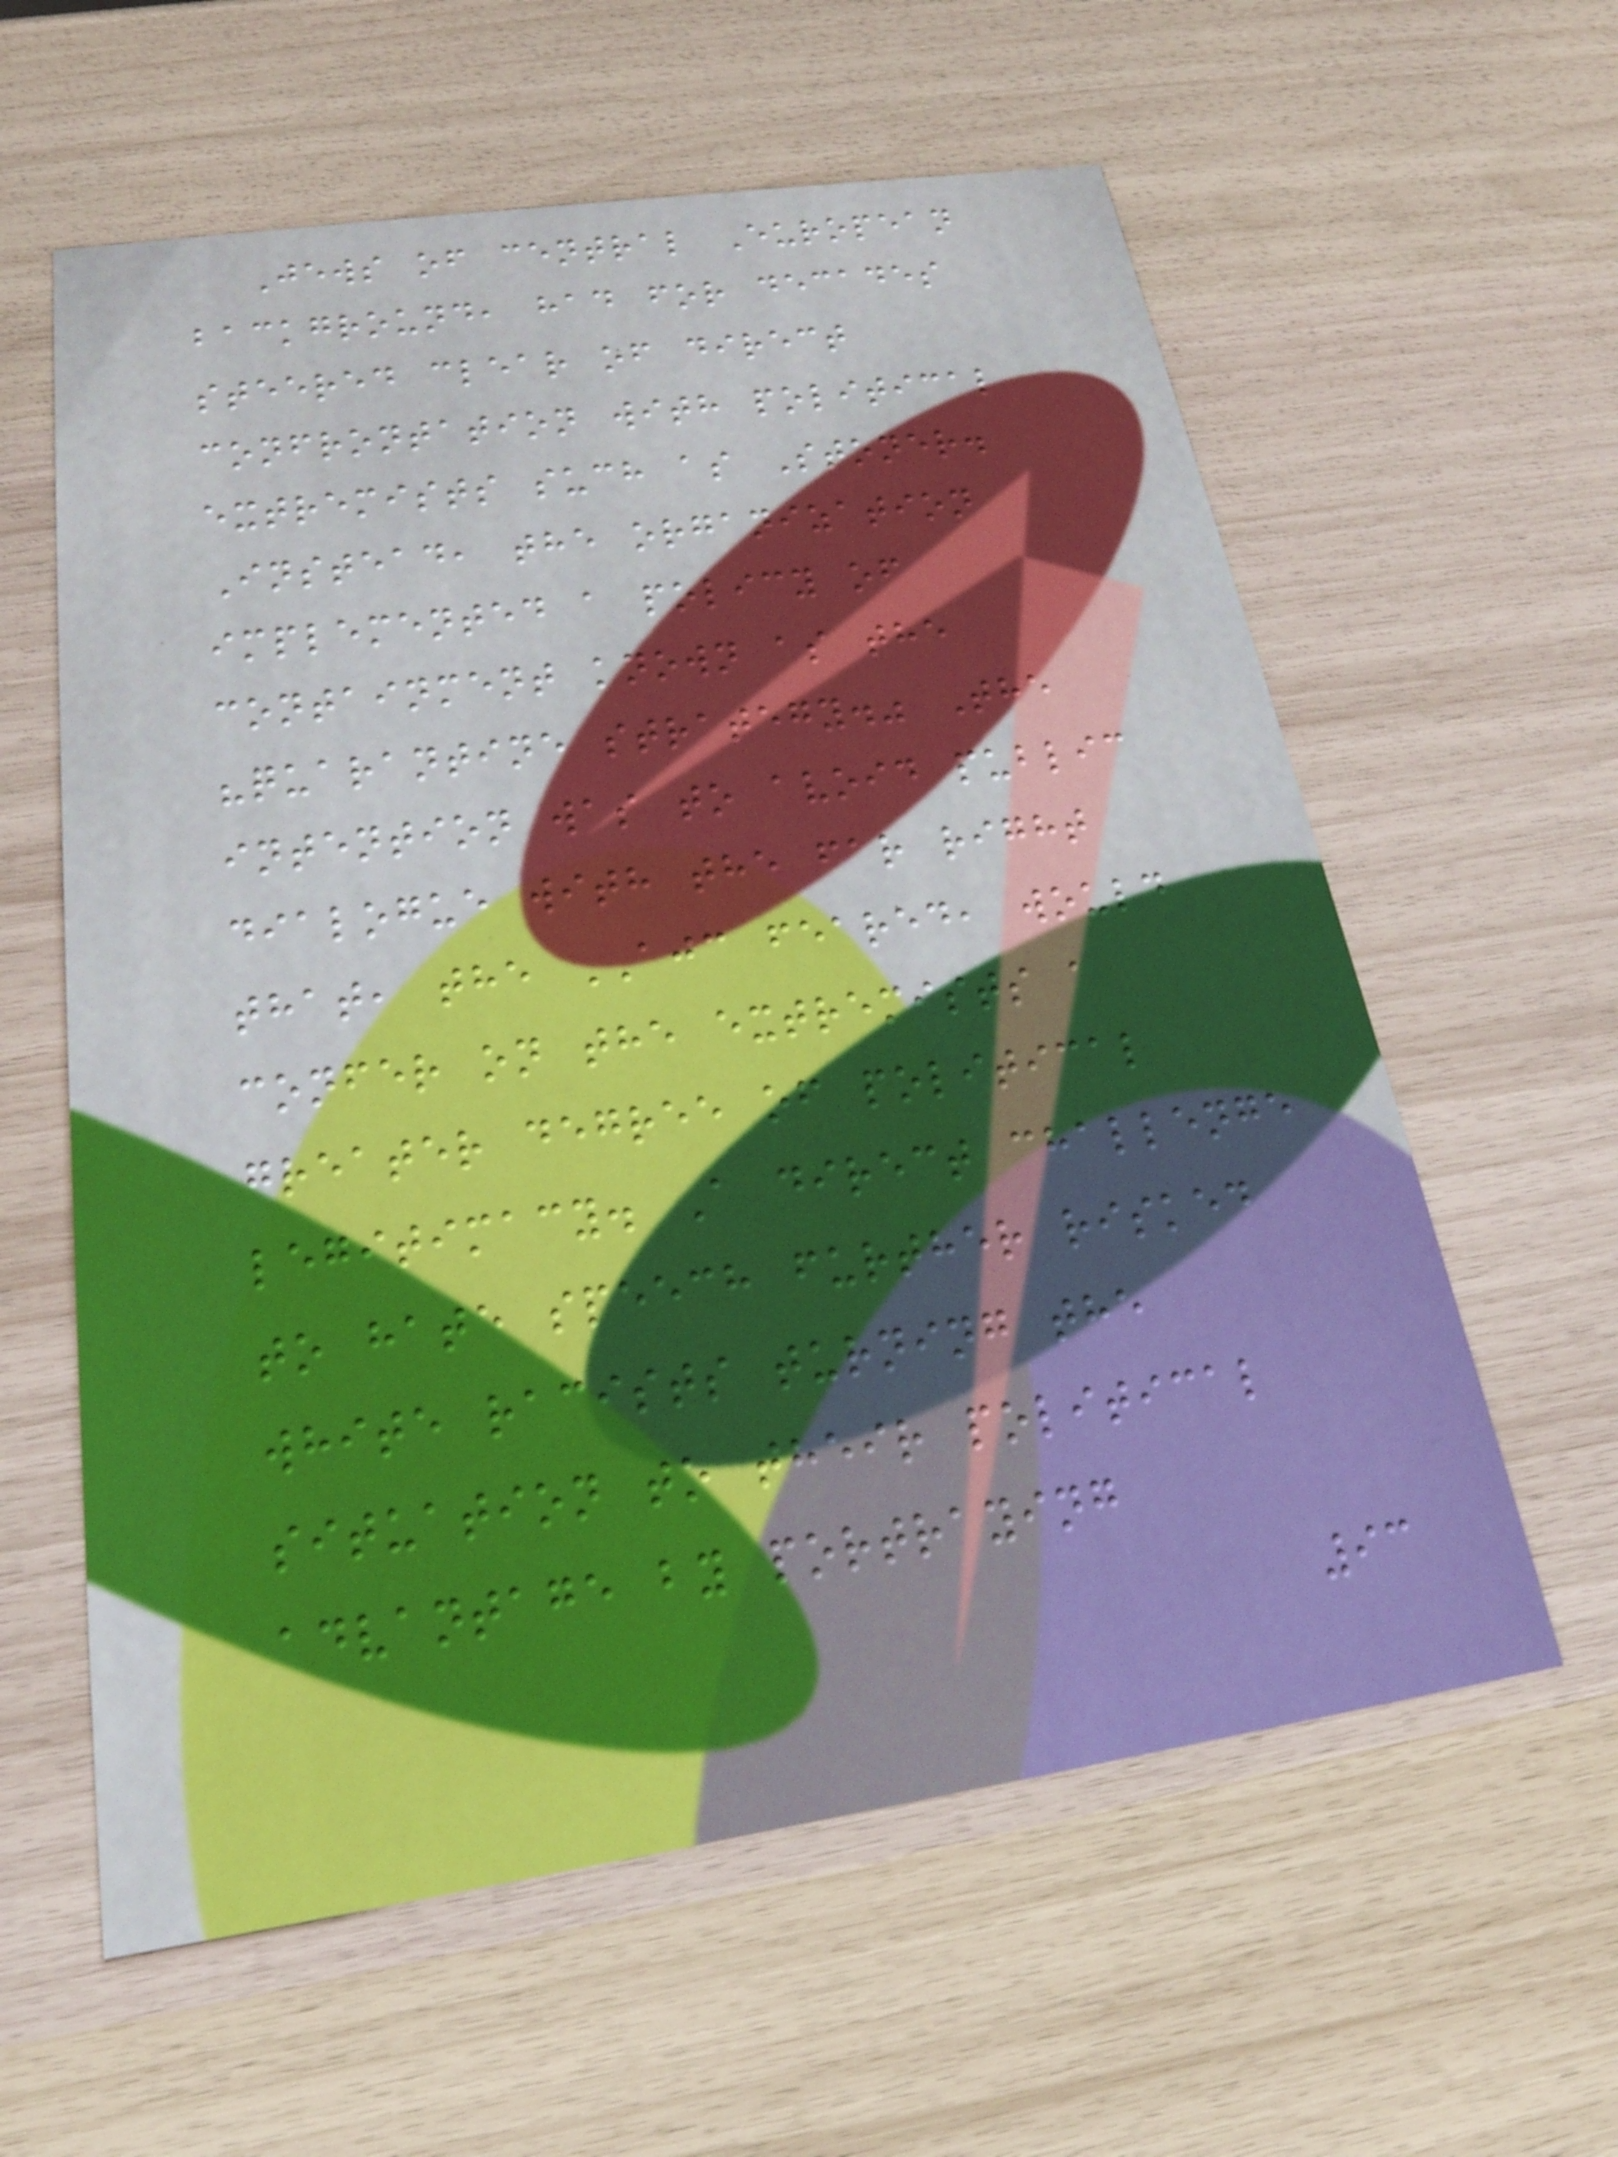Jews of central European
background, had for decades
steered clear of direct
confrontation with political
extremists such as Stoner.
Instead, the organization
implemented a policy of
containment known as the
"quarantine strategy." The
intention was to avoid public
dialogue with the far right
that, the AJC feared, would
confer on the extremists a
greater degree of political
legitimacy. A direct challenge
to hate speech further risked
white racists turning the
situation to their political
advantage by portraying
93
